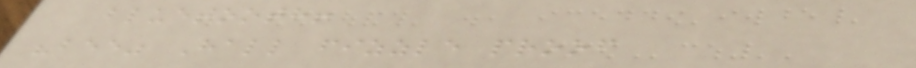bluetooth!
"bee" Hall fizzle proof
